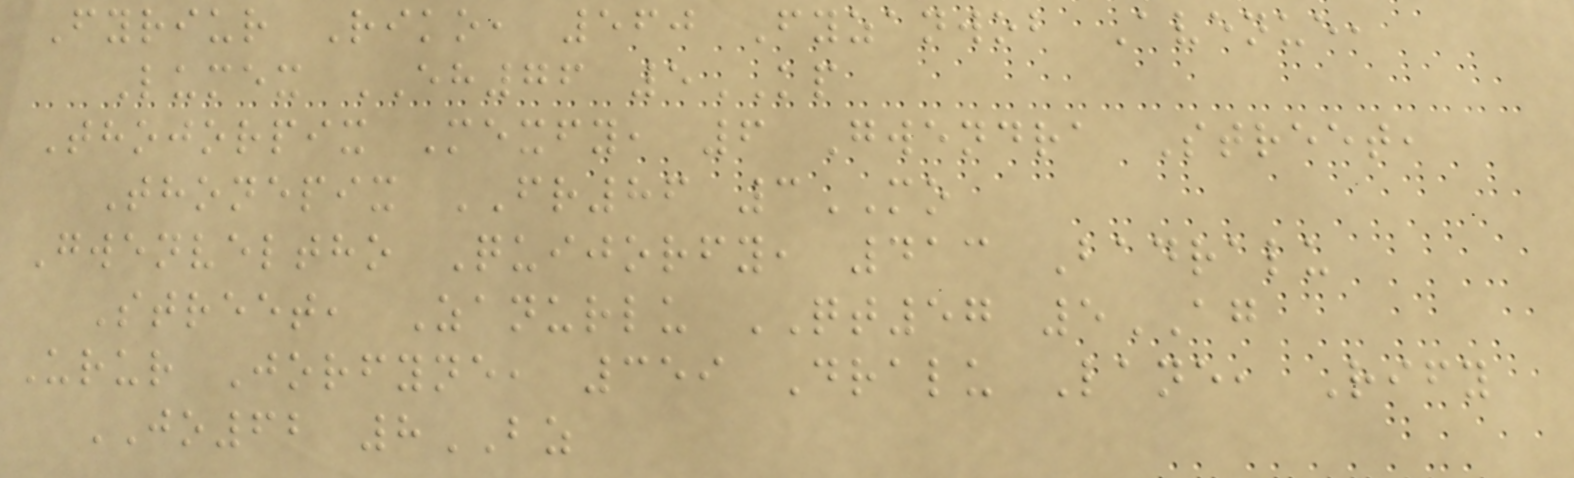Fyriur Riko, 560 Fyzanwob Avenue,
Lumex EH76 5KP
Thojorpix Mexfy, 6 Gwendra Street,
Thonepix FR86 3MO
Gwenveltho Quijorfy, 413 Badralu
Street, Zanurlu QT57 5AG
Urur Jorfyne, 359 Dralu Lane, Rify
JO62 8BZ
